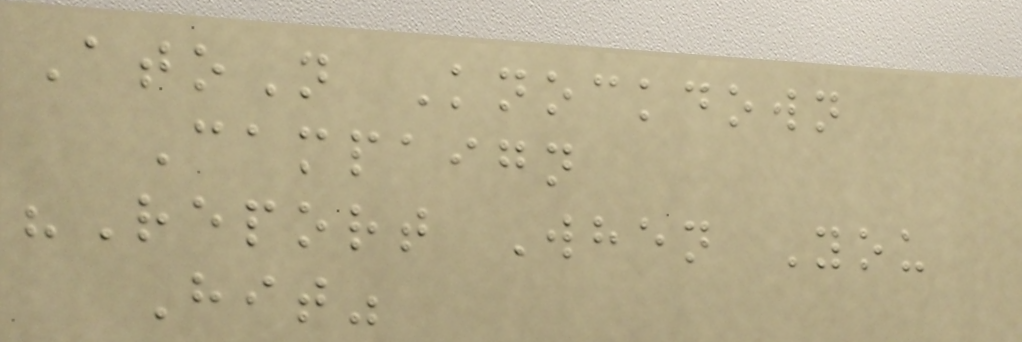AtoN Knockdown
Campaign
"Report When You
Hit"
